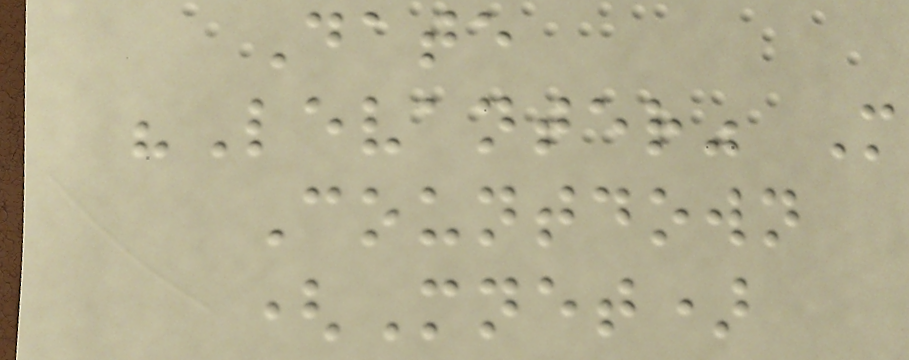Date
"Levanter" M
Countdown
(Mnet)
